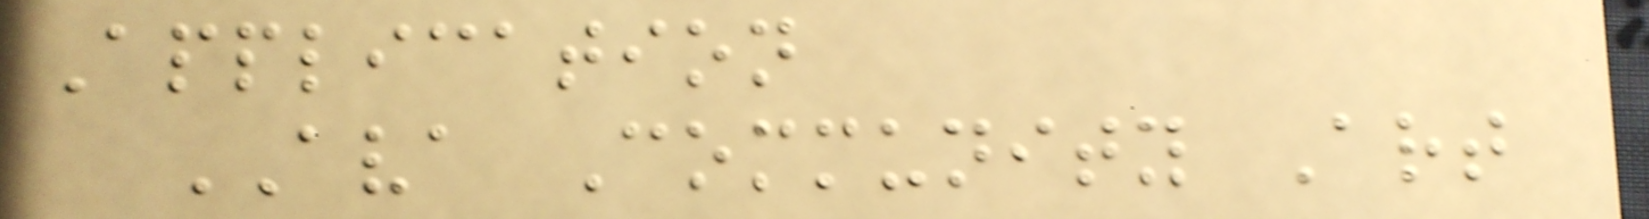Application
AVA Community Art
